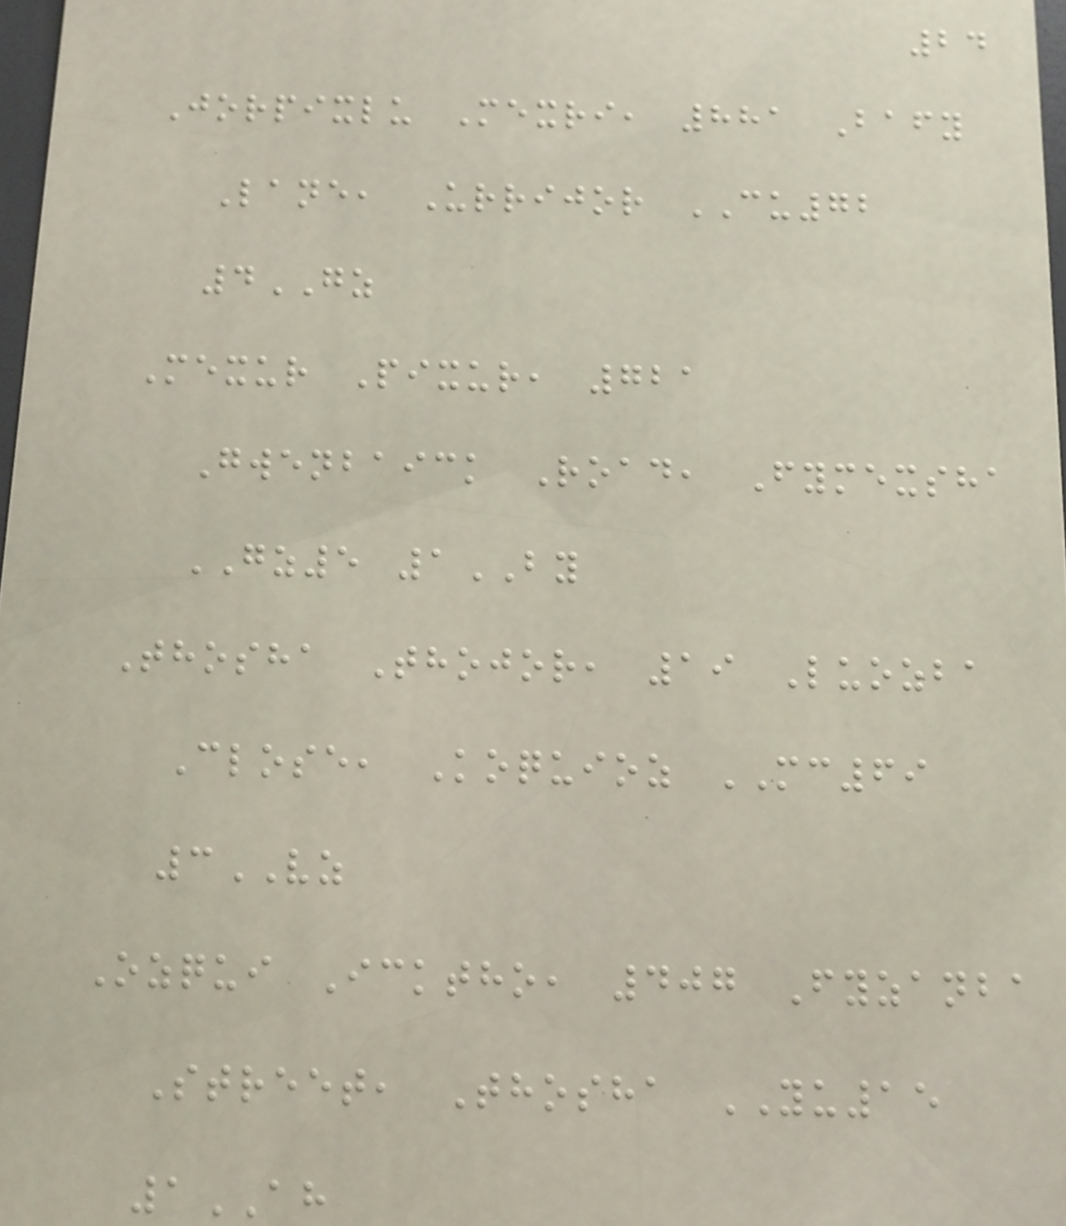24
Jorpixlu Mexri, 881 Bafy
Lane, Urrijor CU72
4GZ
Mexur Pixur, 721
Gwenbaick Road, Fymexsha
GZ5 1BY
Thosha Thojor, 19 Luozba
Close, Koquioz MC69
3VZ
Ozqui Icktho, 407 Fyzanba
Street, Thosha YU15
1AH
